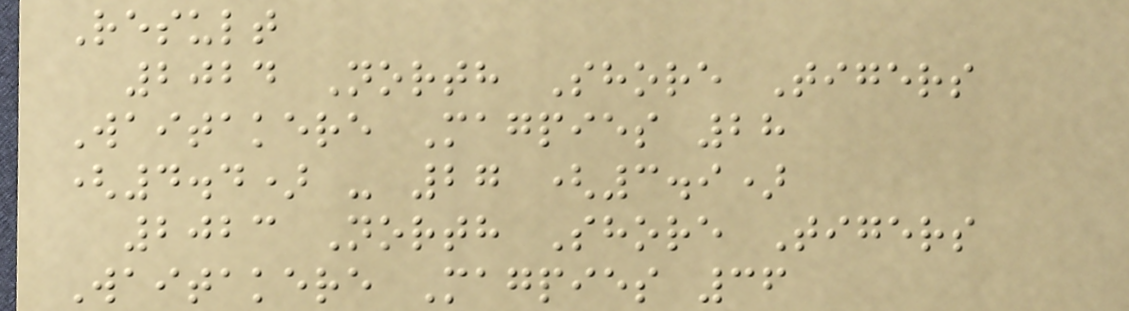Result
2024 North Shore Tigers
Waitakere Magpies 28
(4.4) - 27 (3.9)
2023 North Shore Tigers
Waitakere Magpies 36
